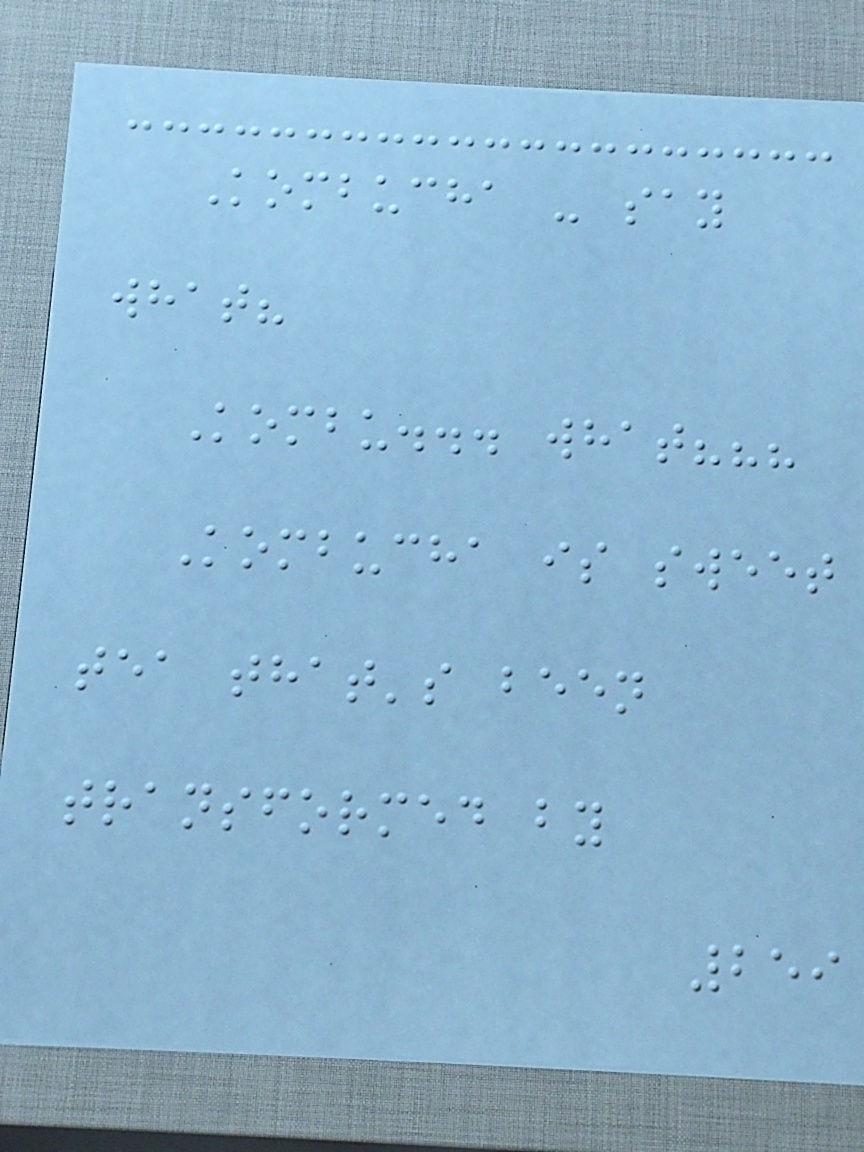Kombucha - say
what?
Kombu... what???
Kombucha is sweet
tea that's been
transformed by
259
